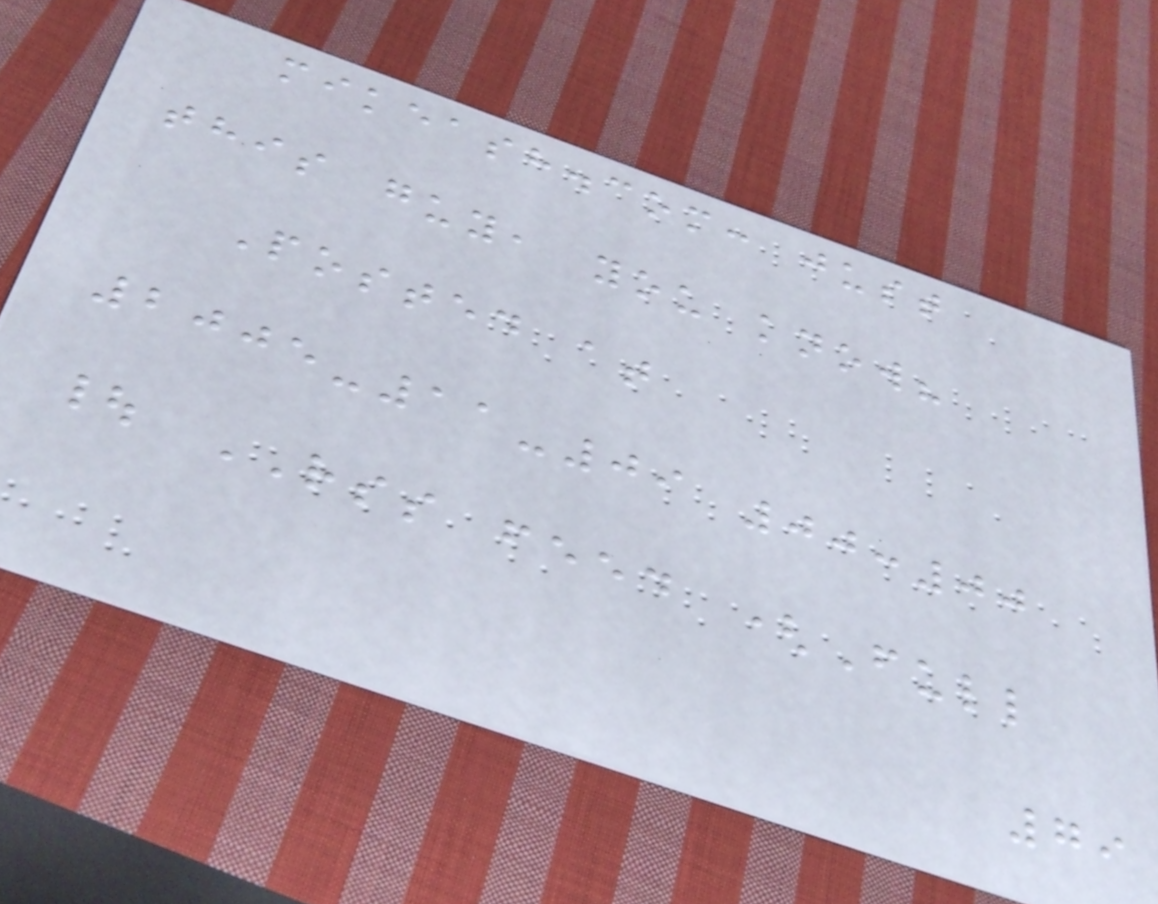mikeash.com: just
this guy, you know?
Posted at
2005-11-09 00:00
| RSS feed (Full
79
